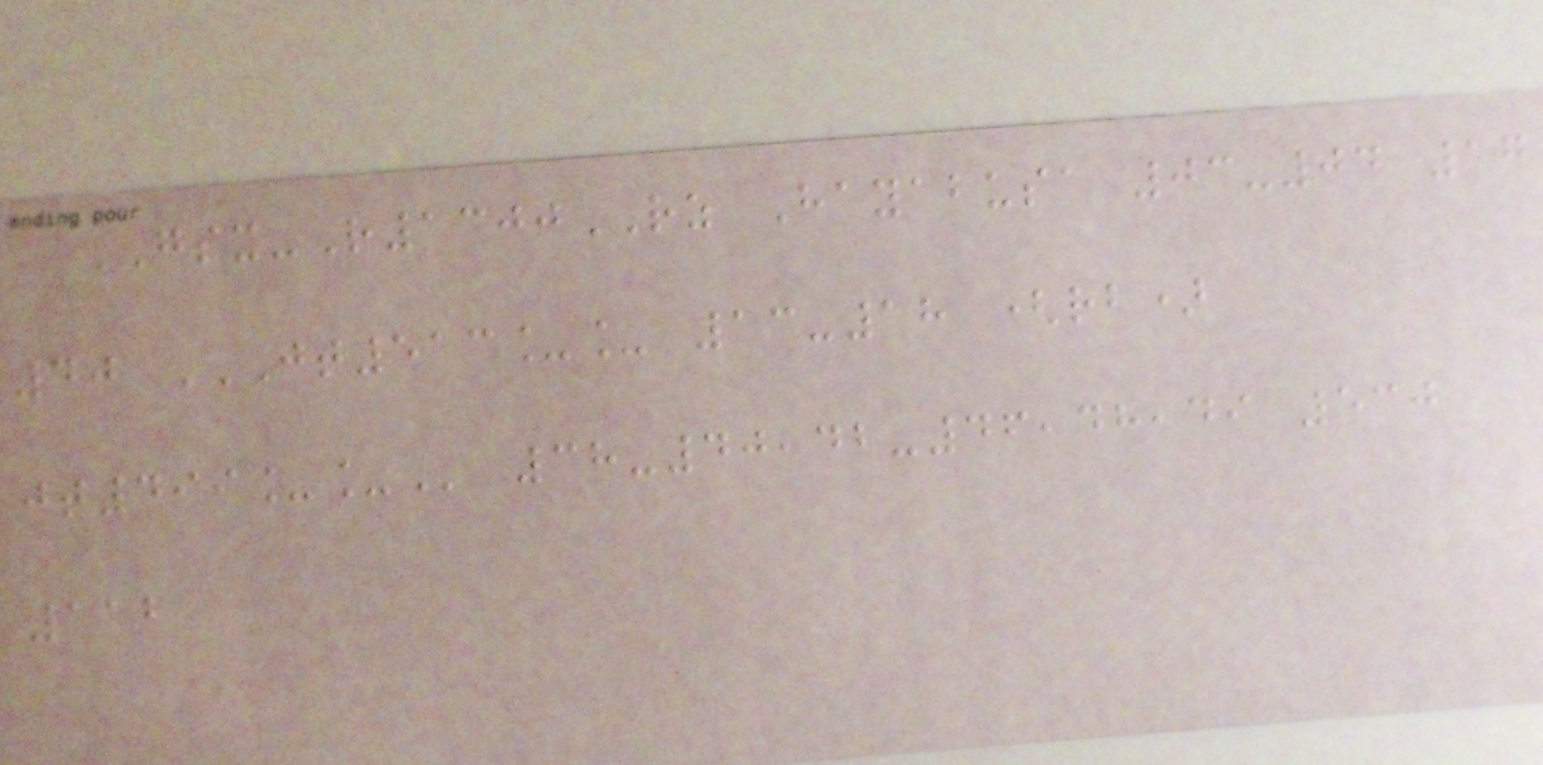GSX-R1300RZ Hayabusa 03-04 17
40 JT513__ 13-18 (RB)
JT499__ 38-40,42-46,48,49 530
112
